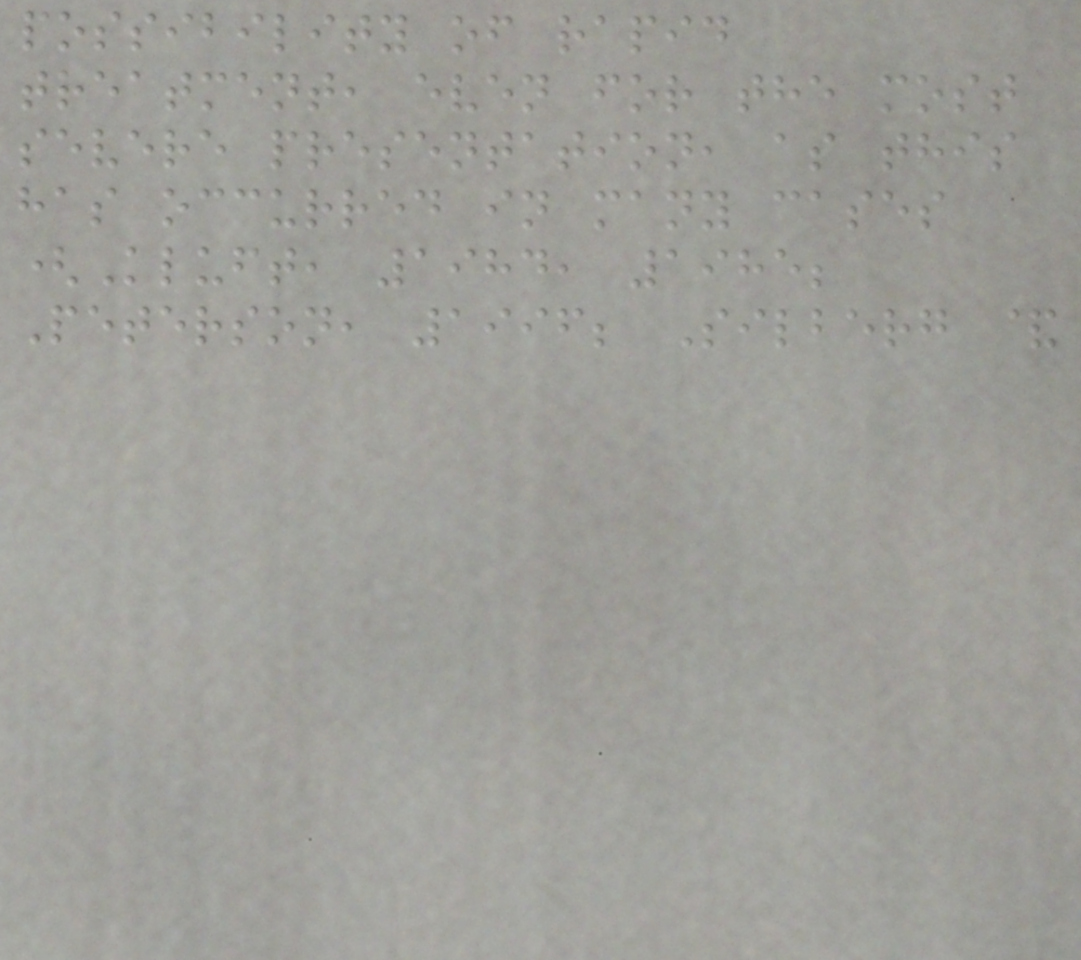possibility of rapid
treatment, even for the most
severe presentation, as this
has occurred in many cases
(Kluft, 1984, 1985;
Peterson, 1996; Silberg &
